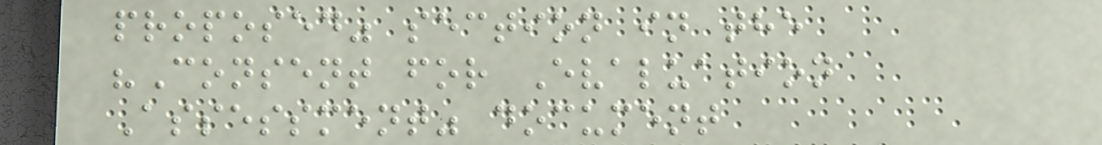proposed" section in the
"Consent for Evaluation
Assessment" document
